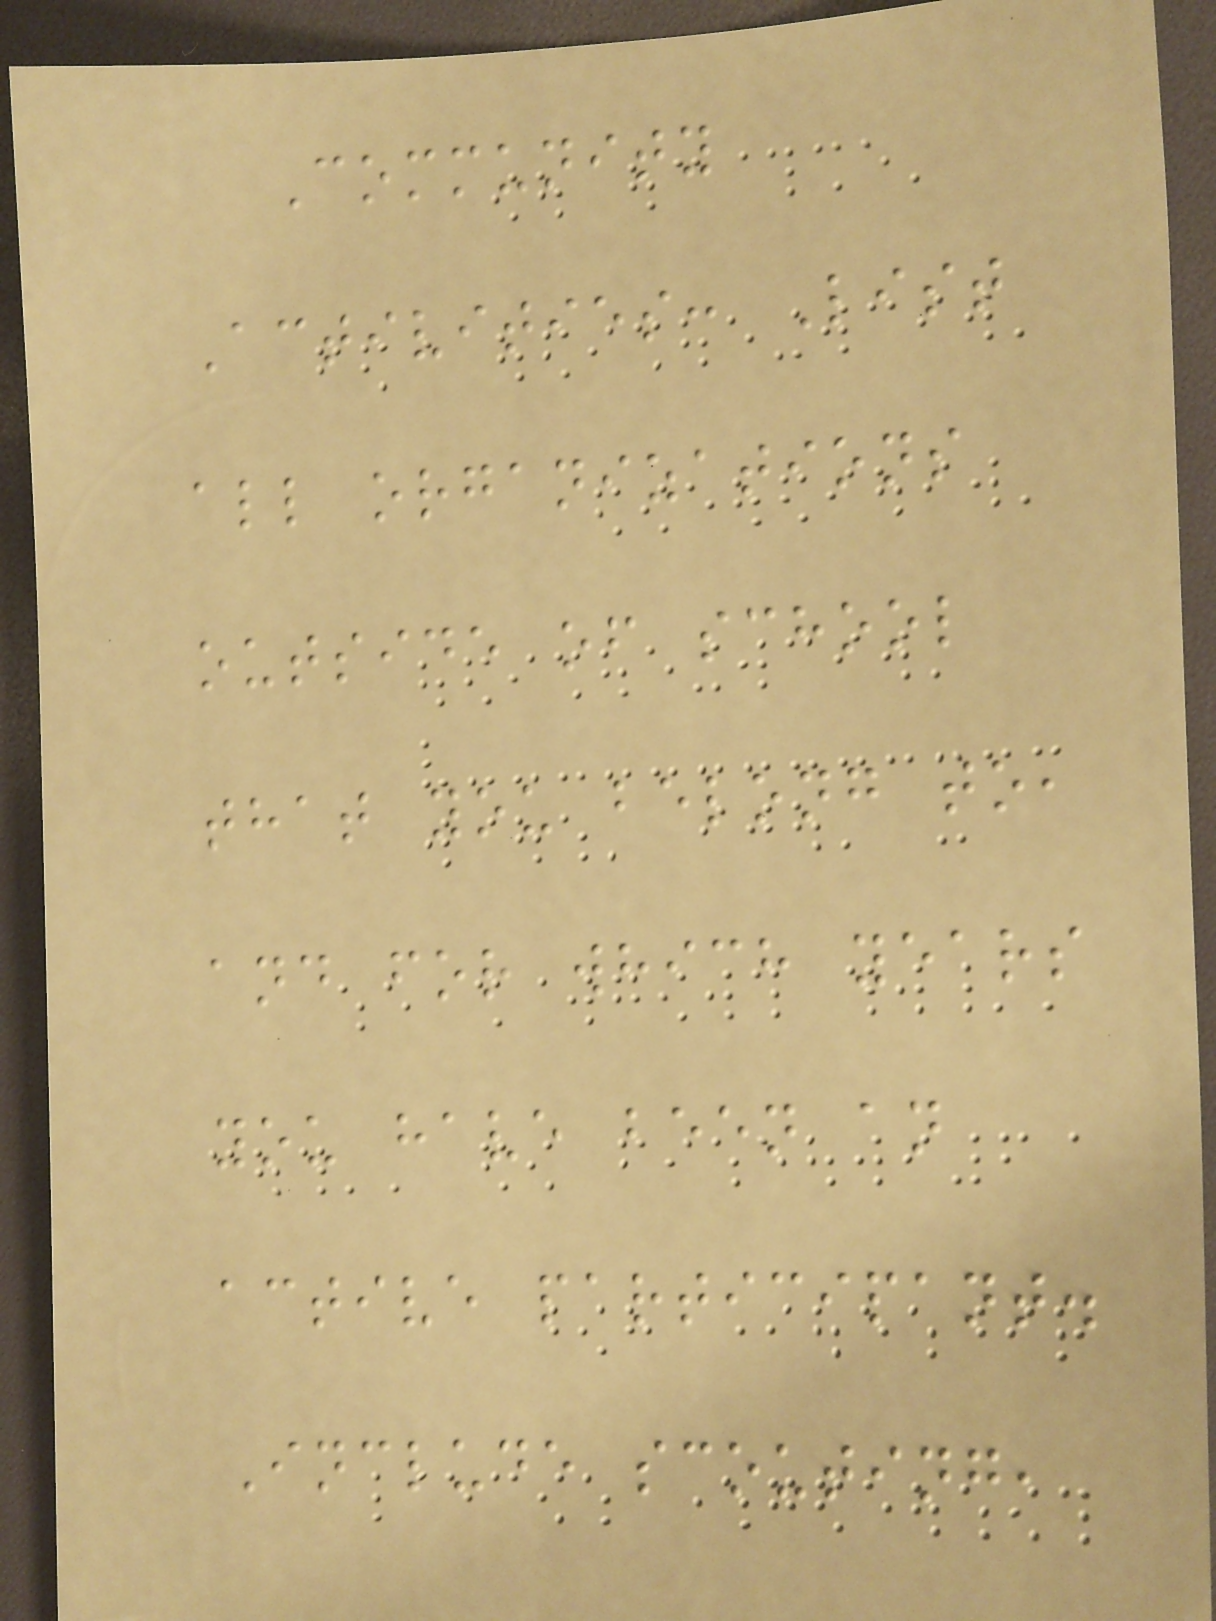Community
Activities: List
all organizations
outside of school
that you belong to,
and for which years
you have been an
active participant.
Include scouting,
